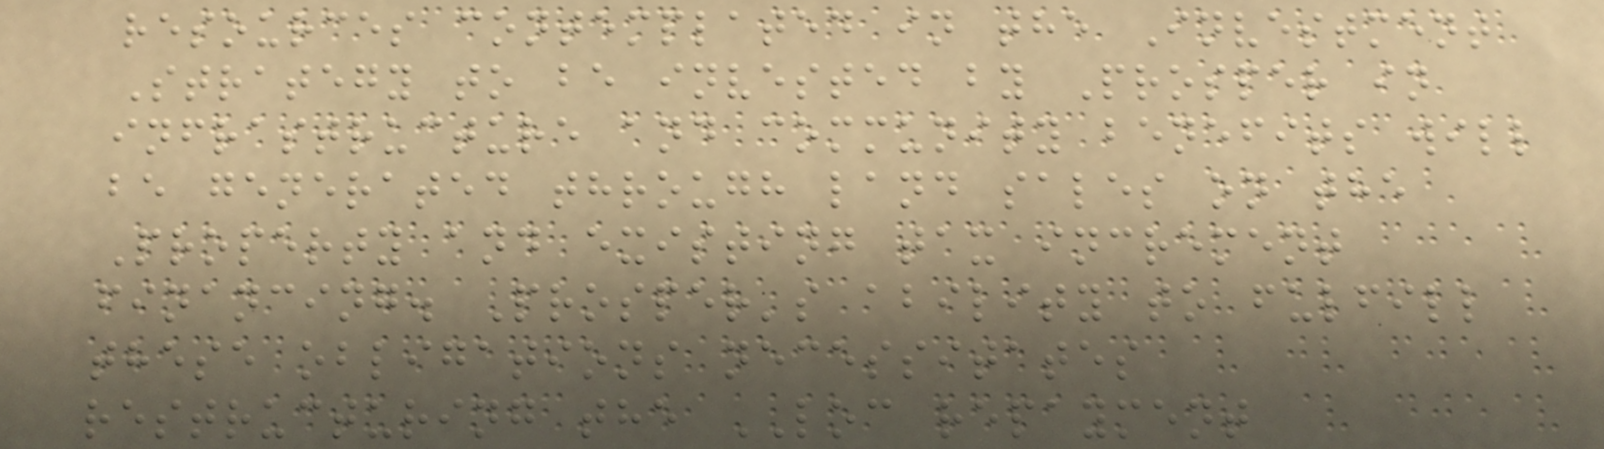resources contemplated in the Investment
Strategy to be invested by Prosper in
infrastructure and community benefits will
be generated through land sales on the
Property and existing tax increment
financing. Prosper's ability to fulfill
these obligations necessitates
restructuring the LOC repayment
